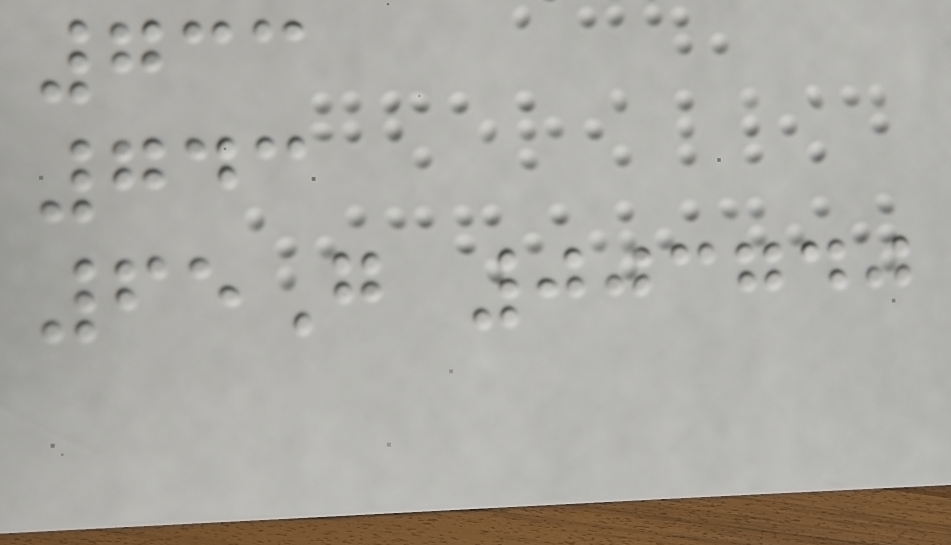733
743
65G 003740
